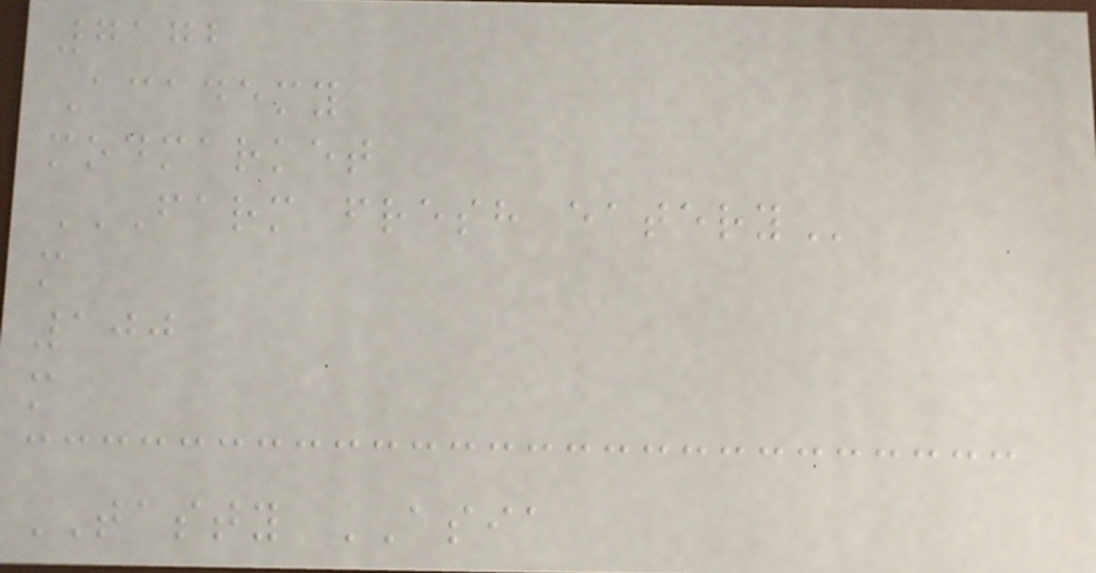7172
Academy
modmarket
FARM FRESH EATERY
m
100
m
TASTY ASIA
